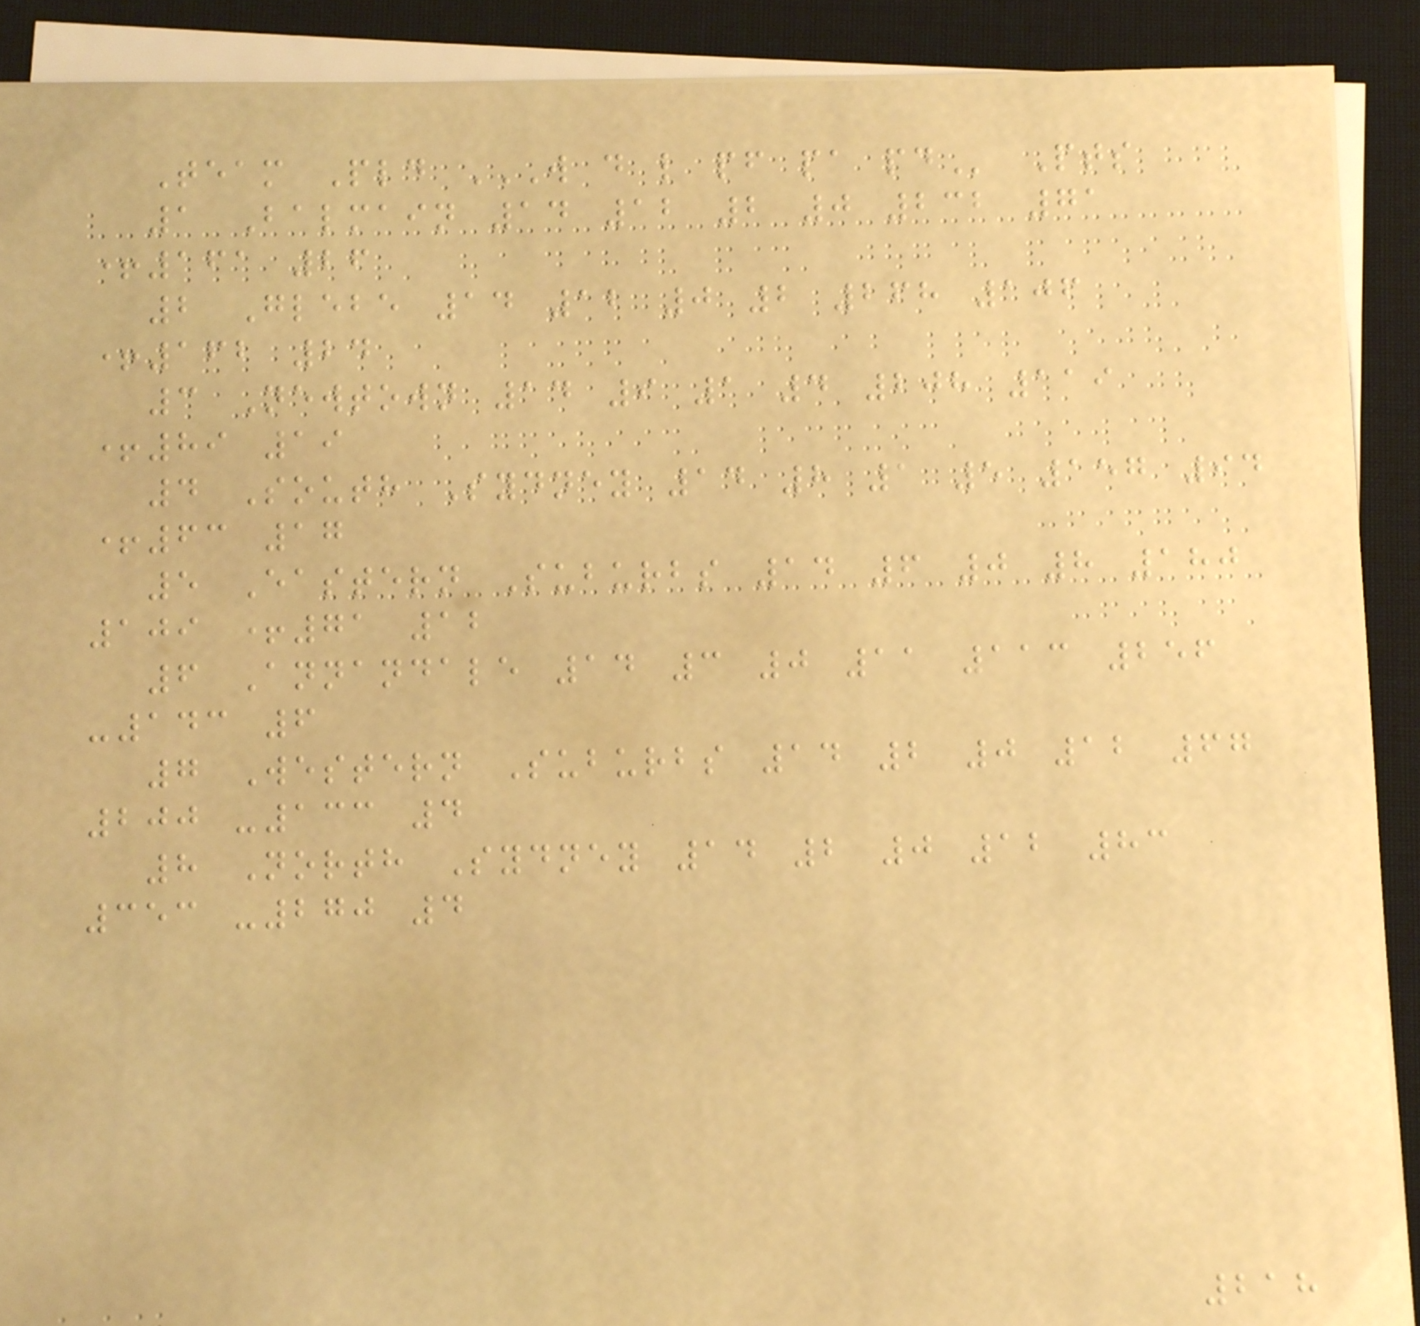Team Pld W D L PF PA PD Pts
1 Balmain 14 12 2 0 232 71
+161 26
2 Glebe 14 12 0 2 268 106
+162 24
3 Newtown 14 9 1 4 208 119
+89 19
4 South Sydney 14 8 1 5 157 94
+63 17
5 Eastern Suburbs 14 6 0 8 180
109 +71 12
6 Annandale 14 3 0 11 113 256
-143 6
7 Western Suburbs 14 2 0 12 67
200 -133 4
8 North Sydney 14 2 0 12 83
353 -270 4
218
